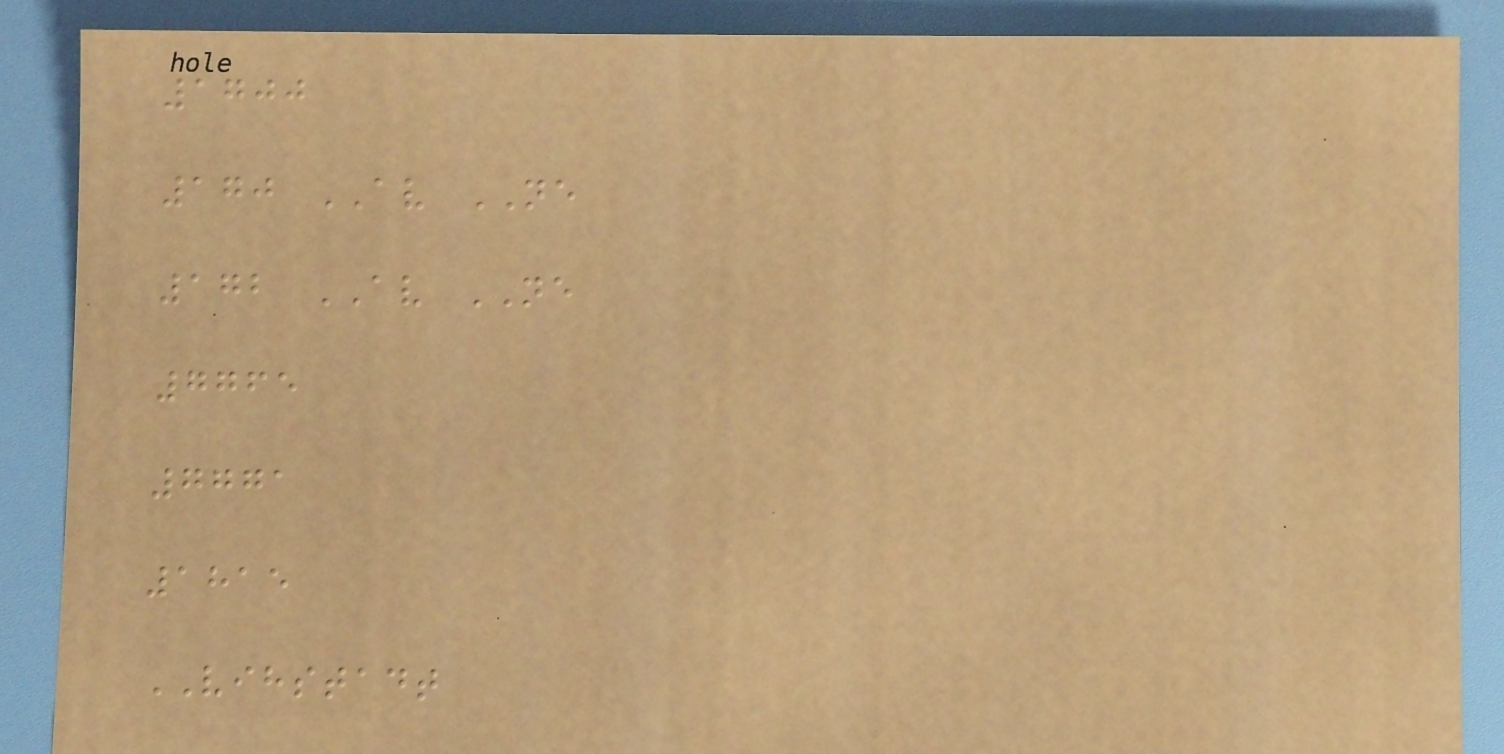1700
170 AV NE
172 AV NE
7765
7771
1815
VIHSTADT
